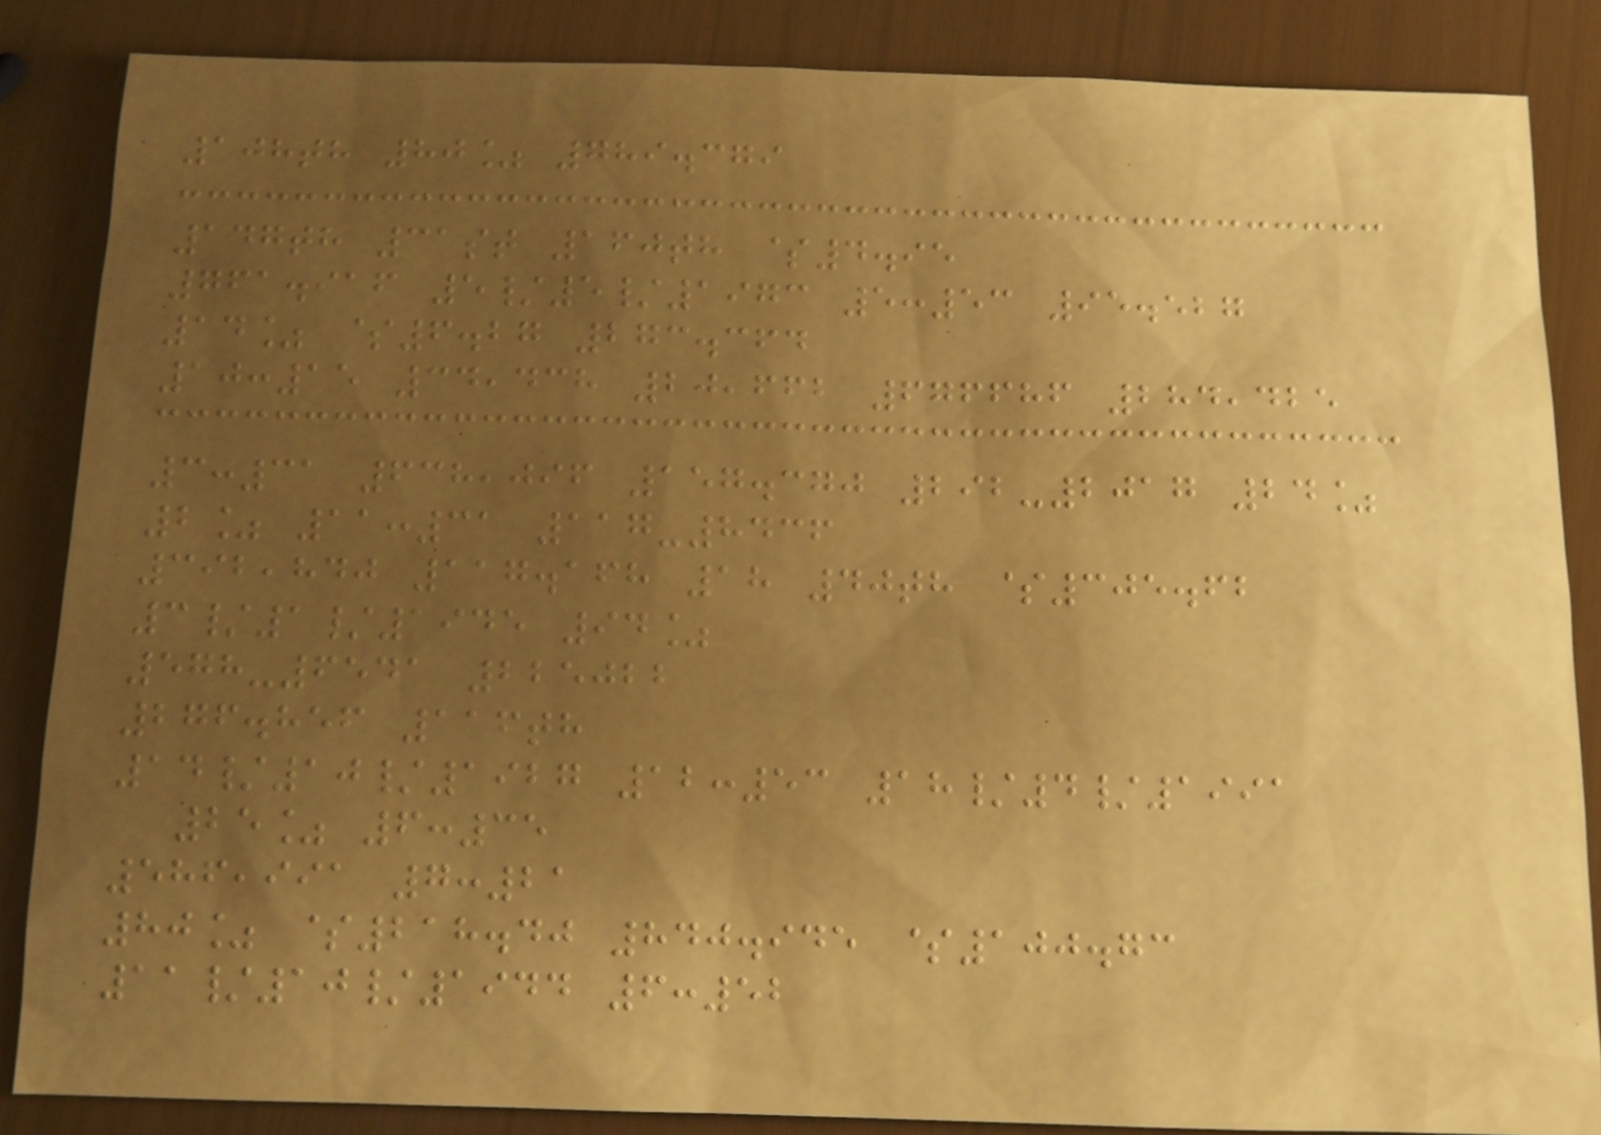108th 80% 789.379
147th 31st 160th $4.95
761.916 5/5/1973 5:53 95.527
14% $6.27 273.364
10:15 34,438 20,662 676686 284,425
3:31 638,096 157.370 292-2017 24%
2% 11:31 117-8436
392,840 117.168 18 40th $305.62
3/1/1945 94%
578-6541 225022
276.856 116th
14/10/1927 12:53 18/4/1991
25% 6:35
586,991 7:21
80% $218.40 840.945 $100.73
11/10/1944 6:52
